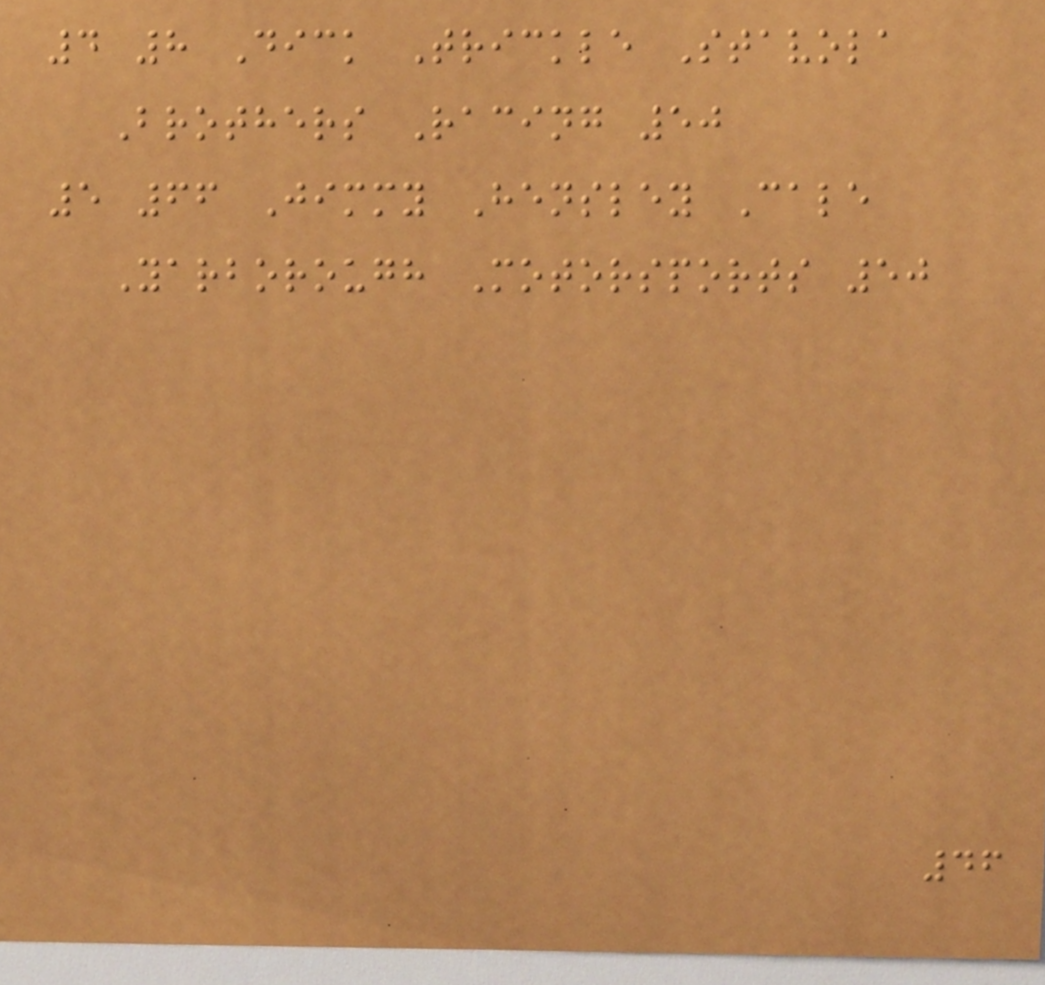4 8 Dick Trickle Stavola
Brothers Racing 50
5 66 Jimmy Hensley Cale
Yarborough Motorsports 50
46
